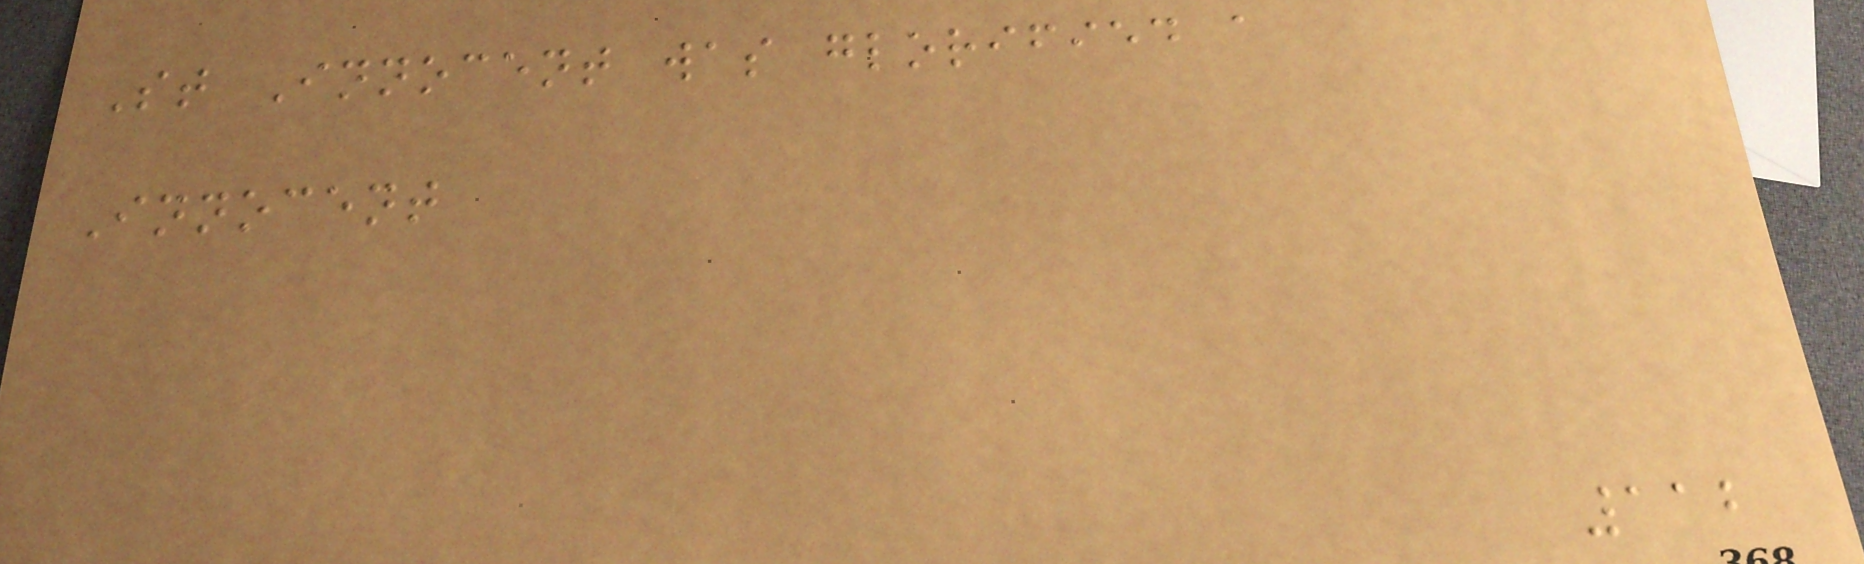St Innocent was glorified a
Innocent
112
